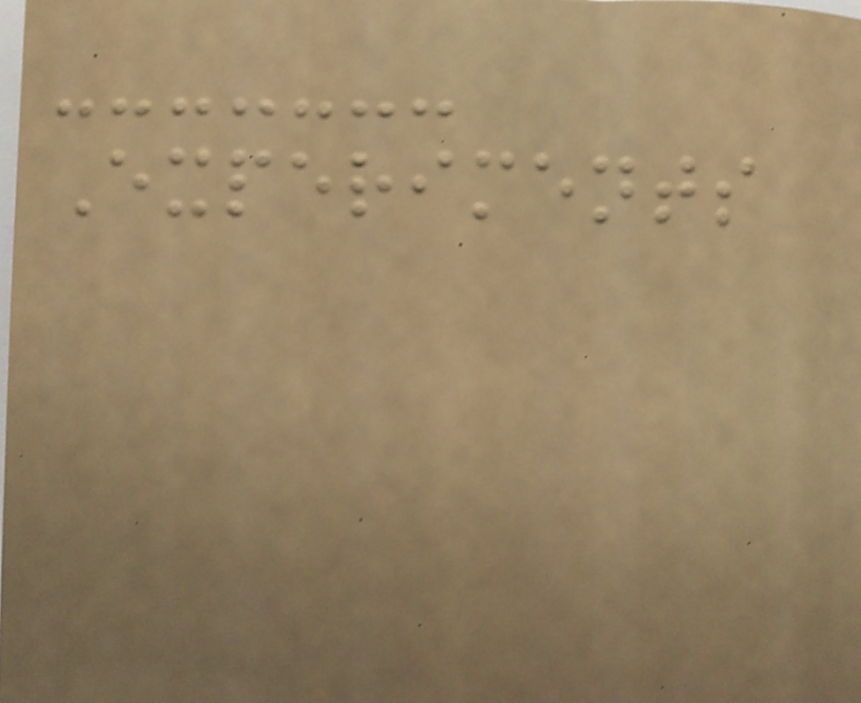Experiments
